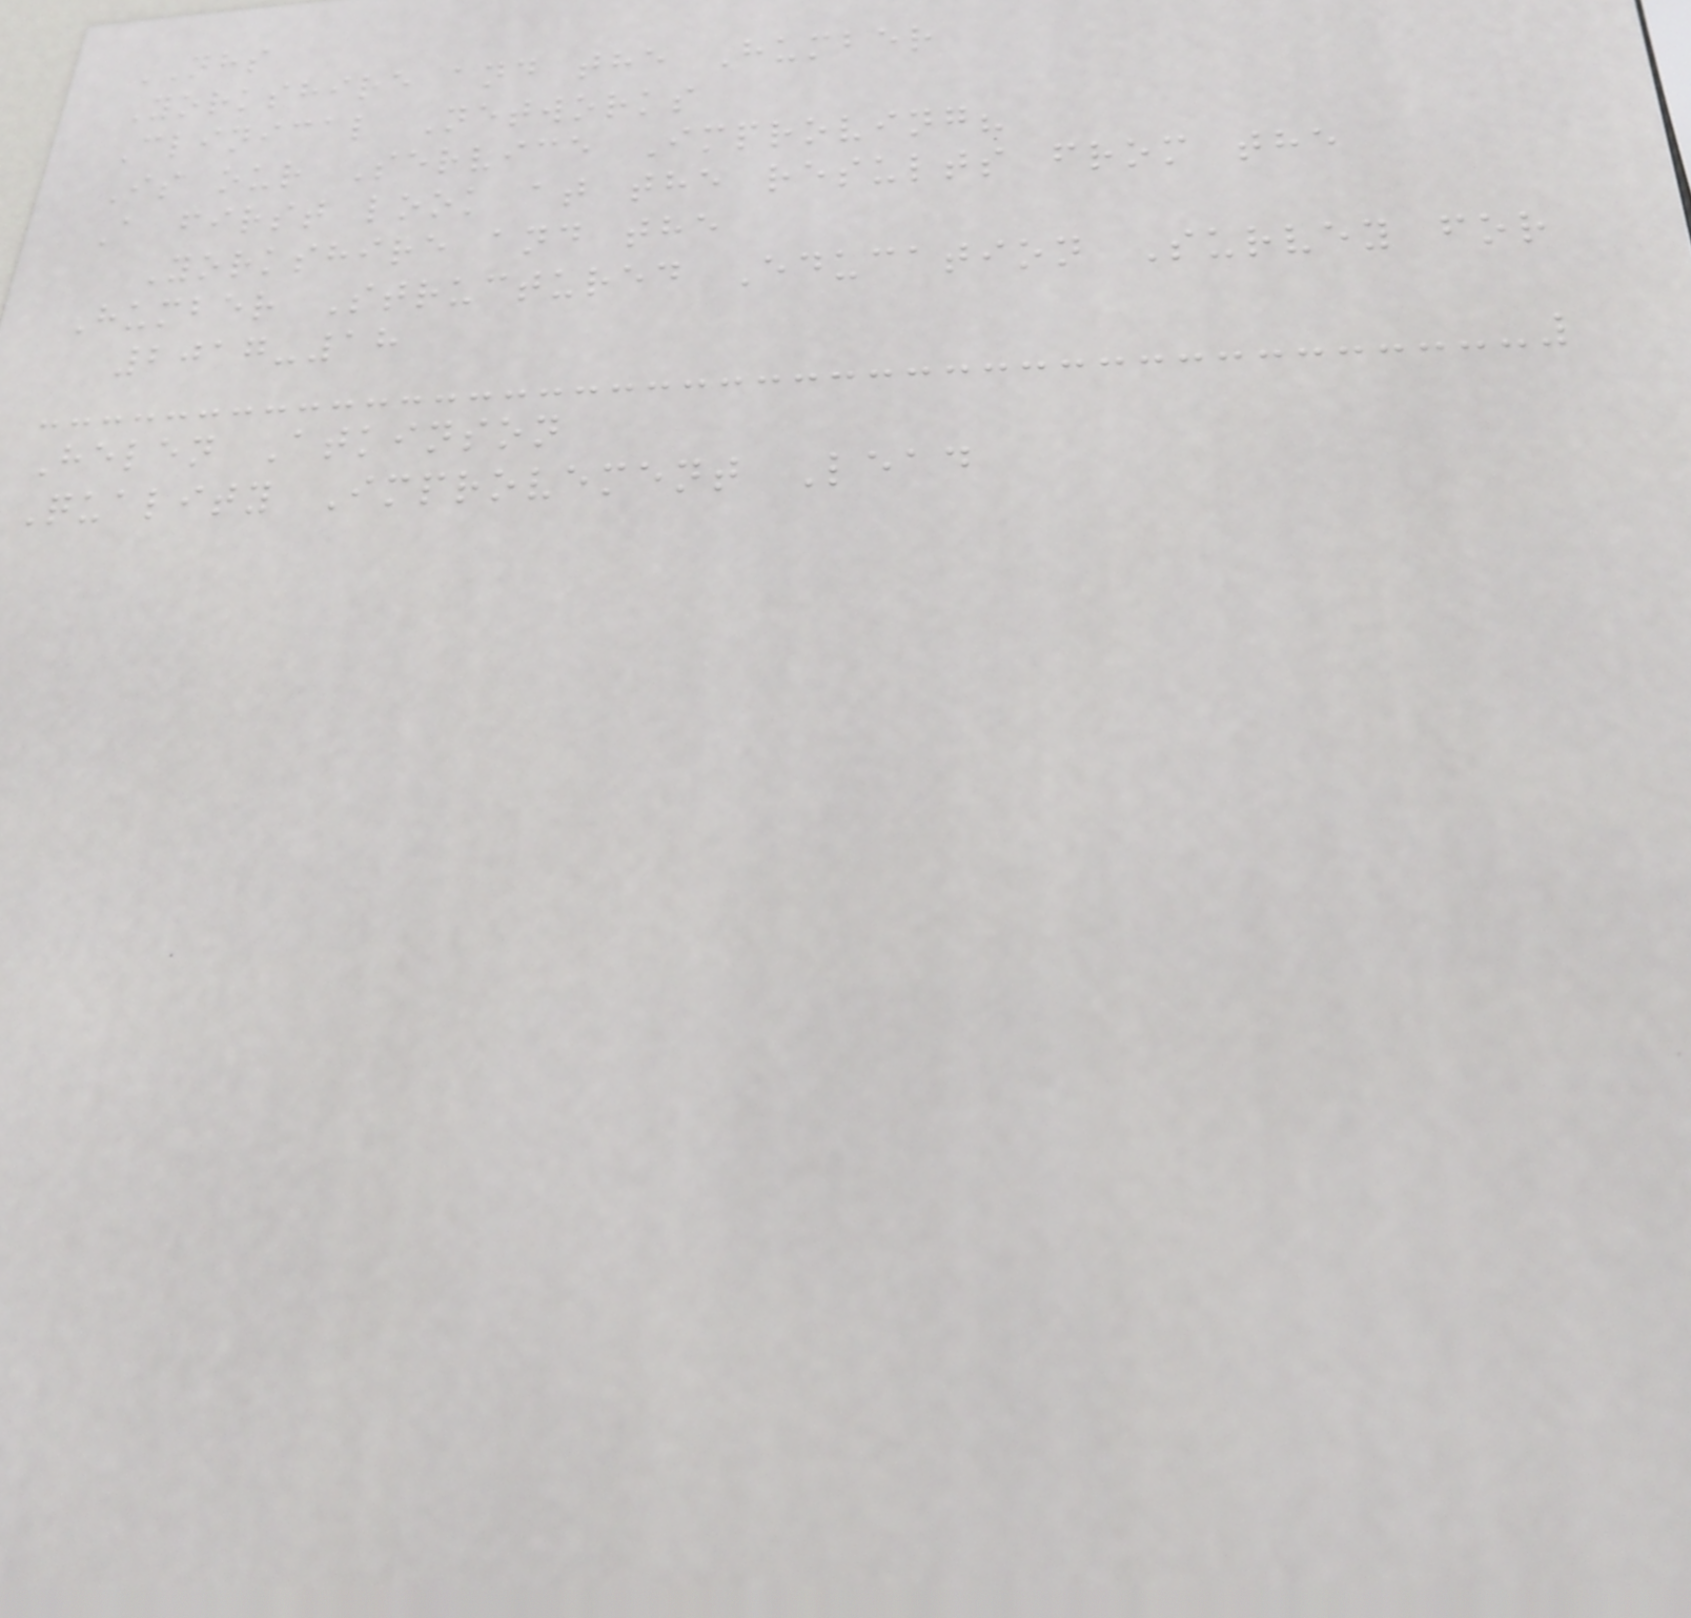NHS
Yorkshire and the Humber
Clinical Networks
Is our Service Improving?
A first look at the results from the
Yorkshire and the
Humber Structured Education Survey for
2017-18
Helen Atkinson
Quality Improvement Lead
